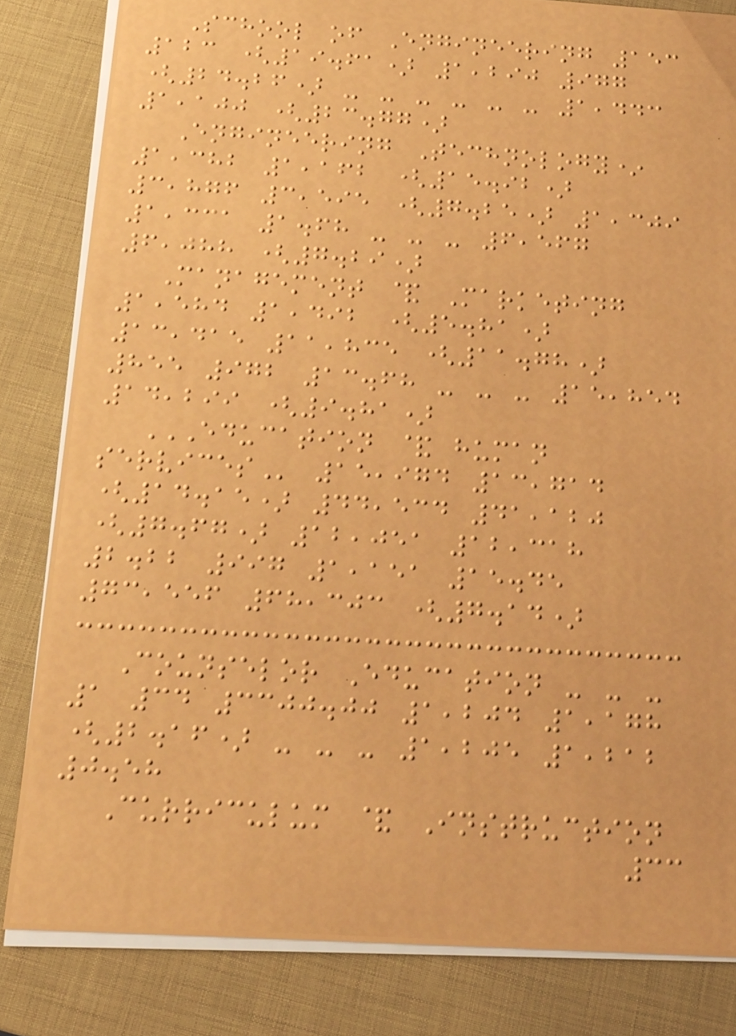School of Engineering 153
123 (19.61) 1,290 977
(24.26) - - - - - - 1,443
1,100 (23.77)
Engineering Technology*
1,382 1,162 (15.92)
3,876 3,595 (7.25) 1,309
1,331 1.68 - - - 6,567
6,088 (7.29)
Management & Marketing
1,584 1,492 (5.81)
13,415 11,835 (11.78)
855 972 13.68 - - - 15,854
14,299 (9.81)
EDUCATION & HUMAN
SERVICES 15,974 13,714
(14.15) 44,534 41,120
(7.67) 12,051 12,318
2.22 997 1,151 15.45
73,556 68,303 (7.14)
Counselor Education - - -
1 34 3300.00 1,204 1,178
(2.16) - - - 1,205 1,212
0.58
Curriculum & Instruction
33
